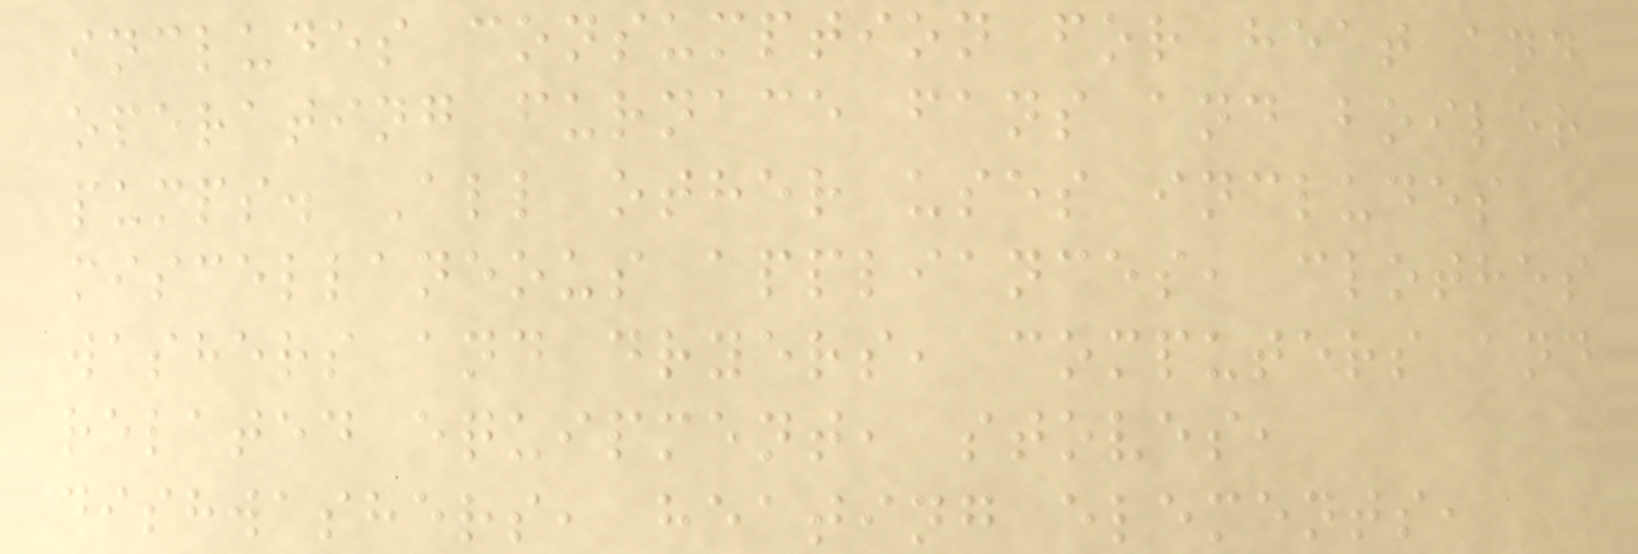includes consumption for heat and
operating furnace fans and boiler
pumps. All other uses includes
miscellaneous appliances, clothes
washers and dryers, computers and
related equipment, stoves,
dishwashers, heating elements,
